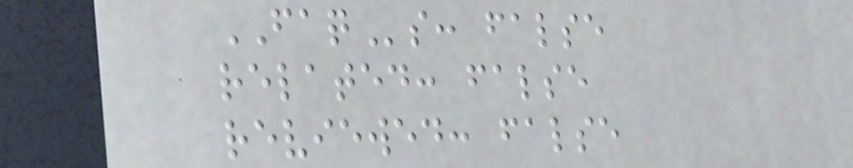FAQs: false
related: false
reviewed: false
